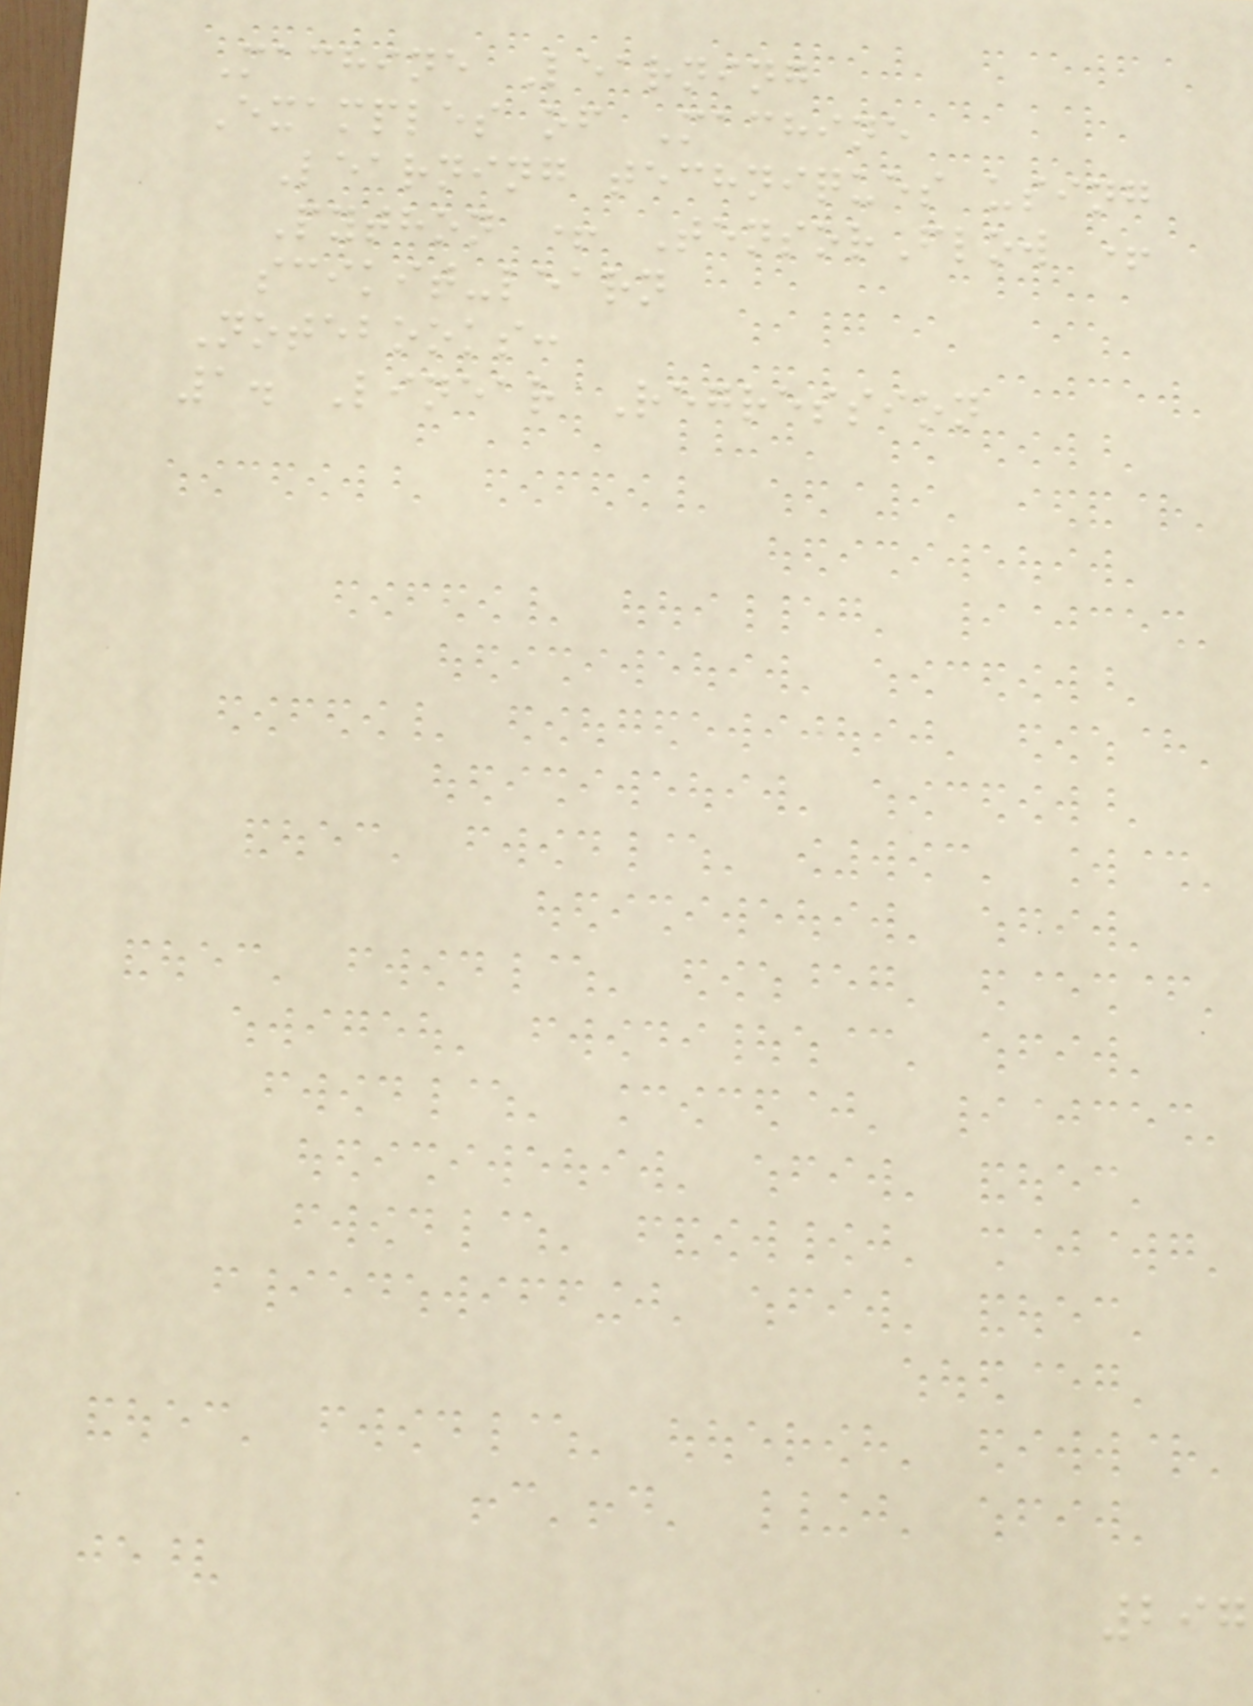Machine Learning
Examples of Machine
Learning techniques using
Python + TensorFlow +
scikit-learn
Notebooks:
1. Linear Regression
297
